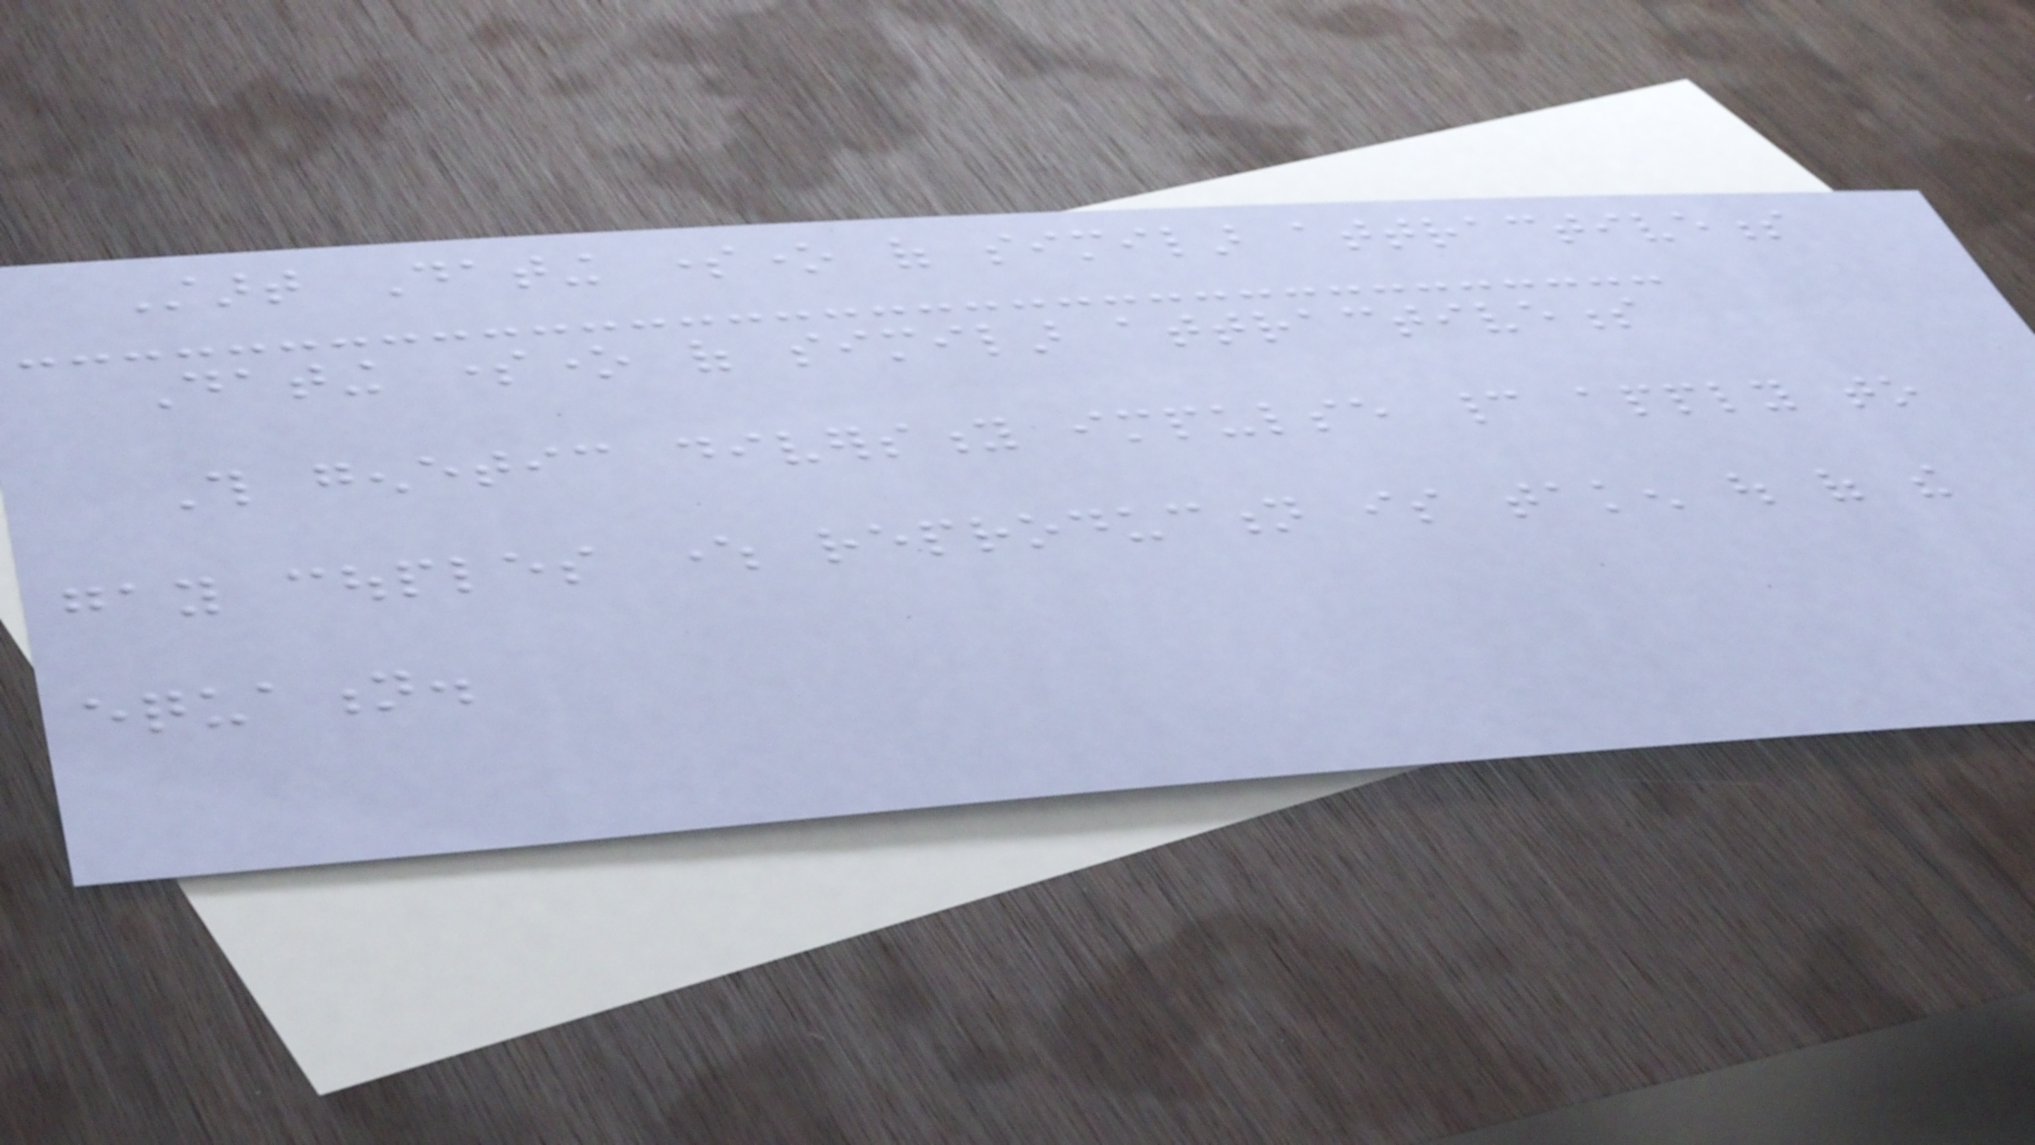Start Dating someone of similar attractiveness
Dating someone of similar attractiveness
This genetic diversity impulse cannot apply to
gay couples where reproduction is taken out of the
equation.
